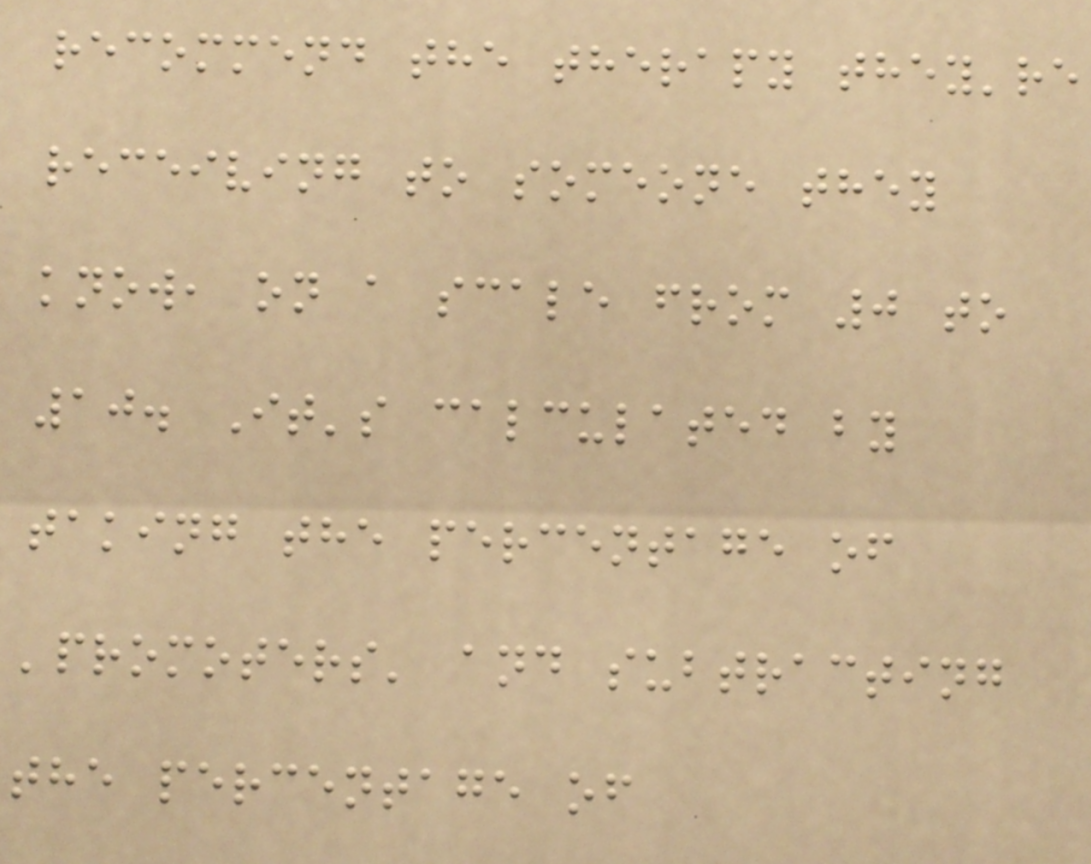recommend the therapy they're
receiving to someone they
know, on a scale from 0 to
10. It's calculated by
taking the percentage of
'promoters' and subtracting
the percentage of
